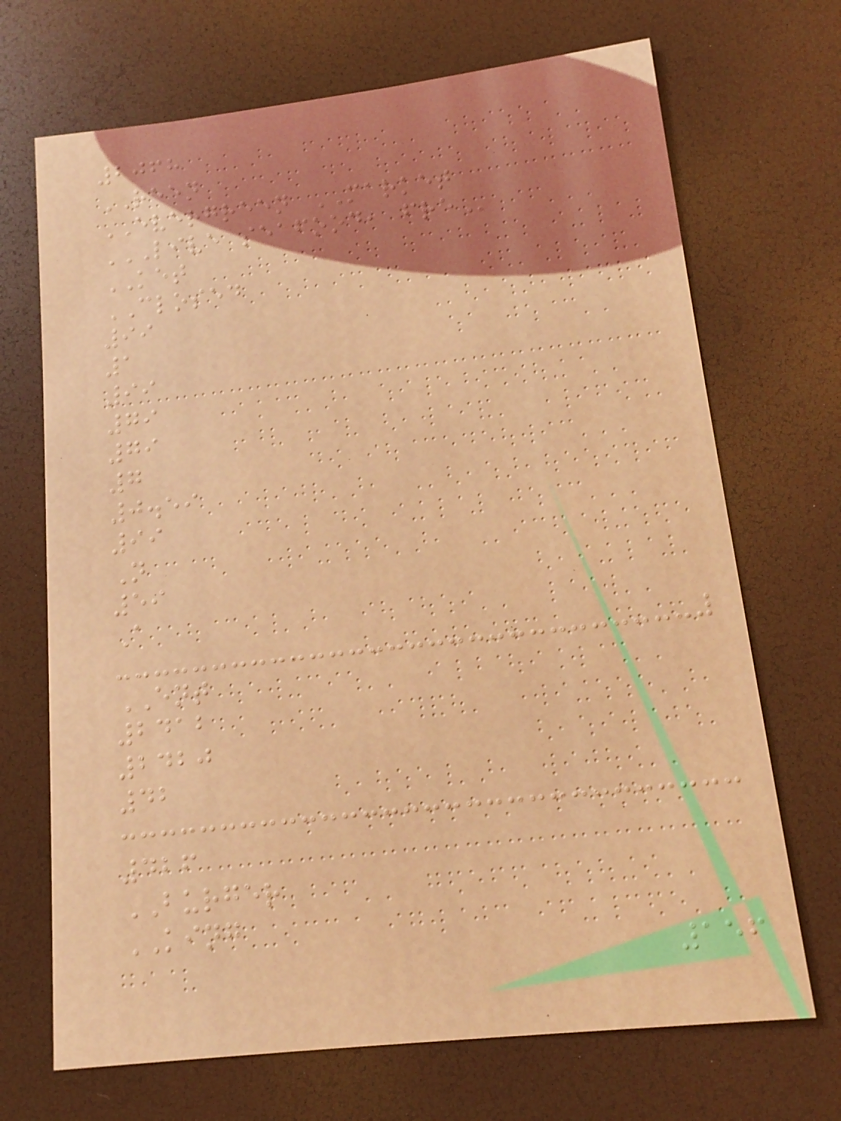2068
REEN
EVERGREEN MARKET
LIVE SEAFOOD, FRE
KET
CLOSED
99
1
99
79
79
7
0.59
99
N
59
A
ENT
2412
2420
42
426
BURGER
KING
156
